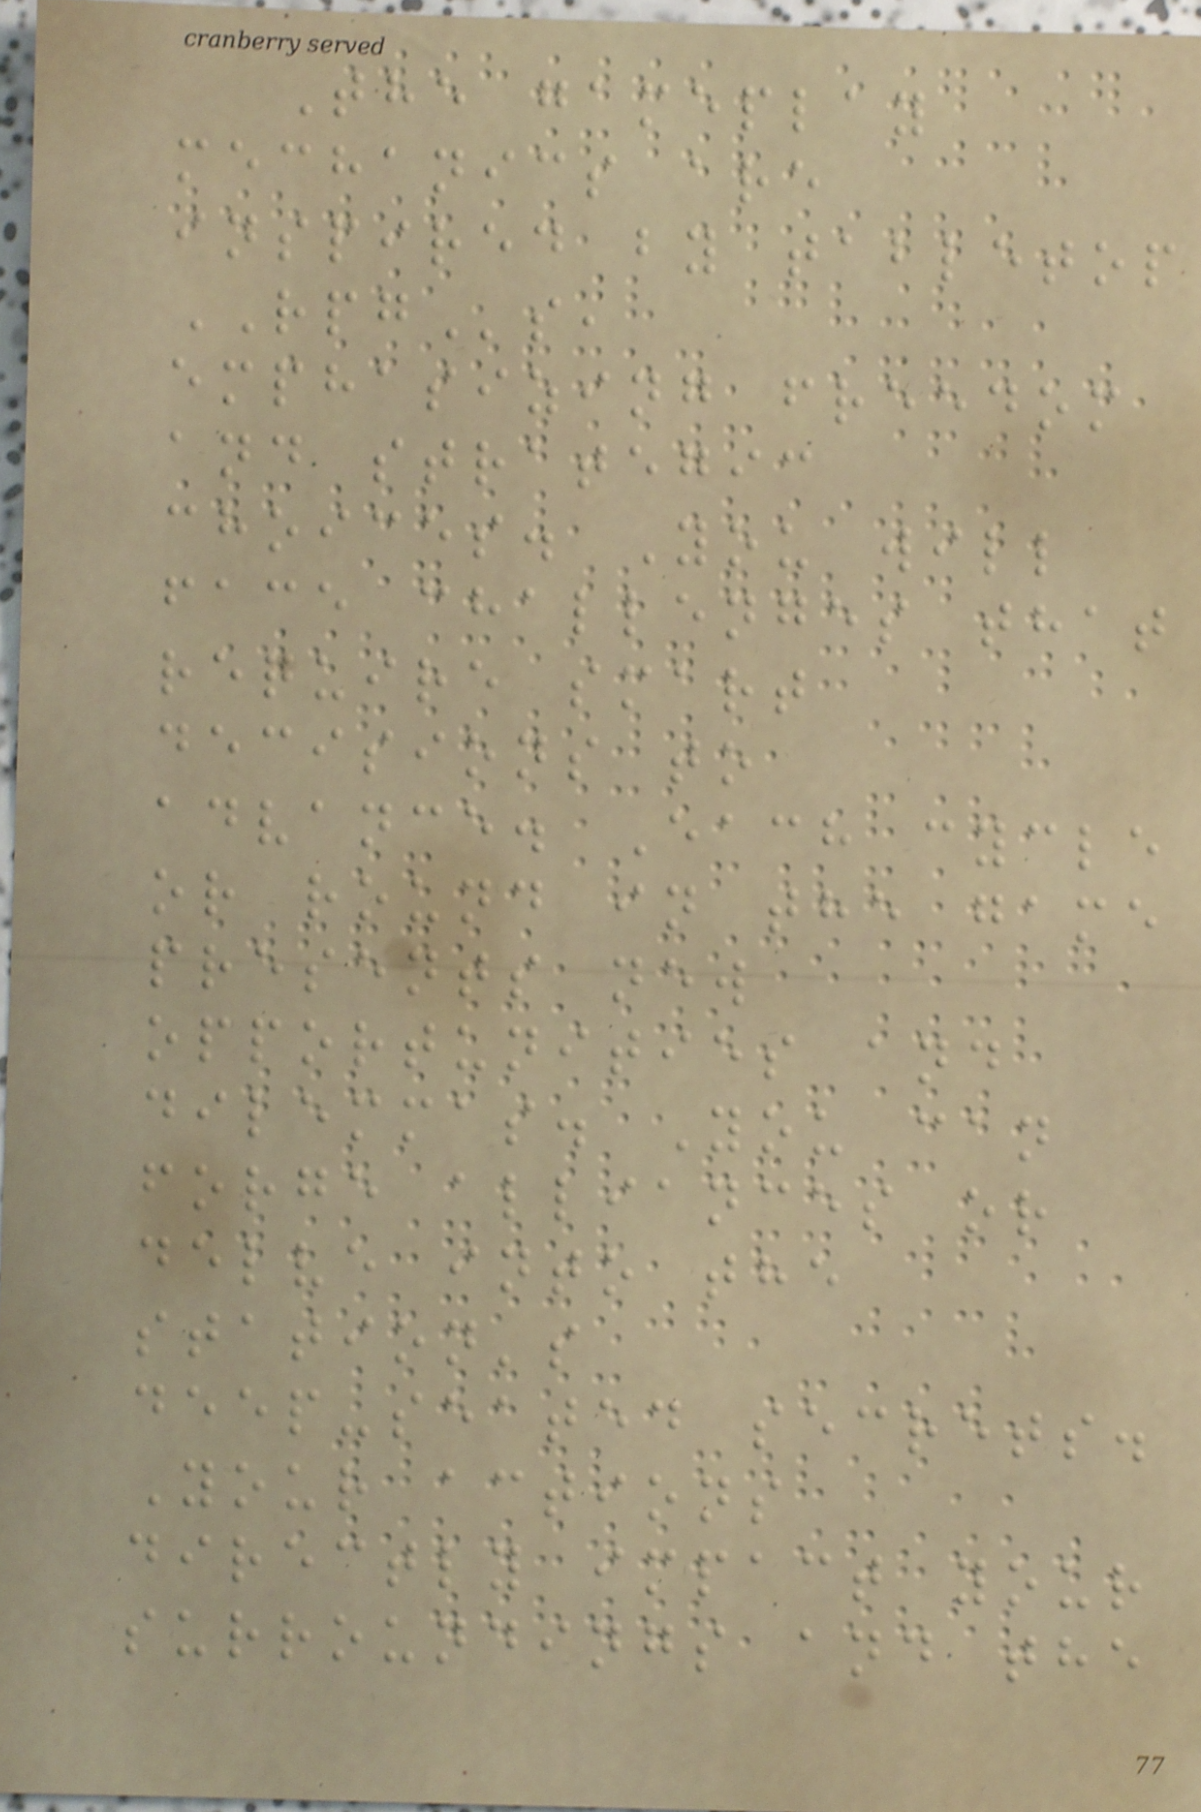The gameplay
mechanics are
inspired by tabletop
RPGs,
emphasizing freedom
and strategic
choices. You will
face challenges that
require smart
decisions to
advance. Each cycle
or round in the game
presents new
opportunities and
dilemmas. You can
forge alliances or
delve into the
station's
deep-seated secrets.
Your actions
directly impact your
surroundings and the
